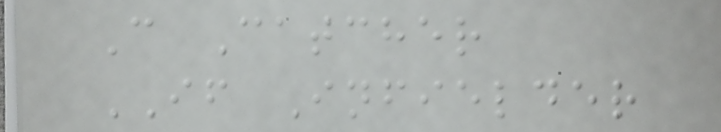C Catcher
IF Infielder
